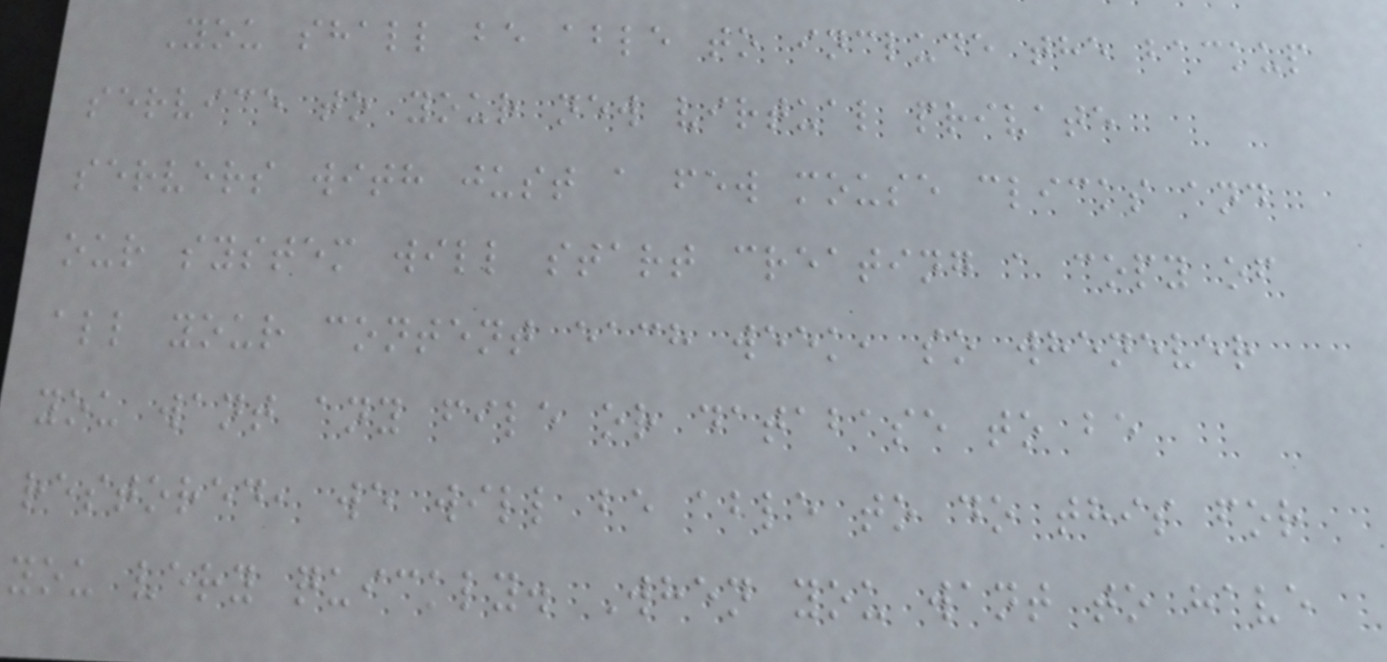You shall be able to include the backup
service to your new virtual private
servers with just a few mouse clicks and
our system will start creating a copy of
all your content each week, so whenever
you want any file or database to be
restored, we will be able to do this for
you very quickly. When you want to have
